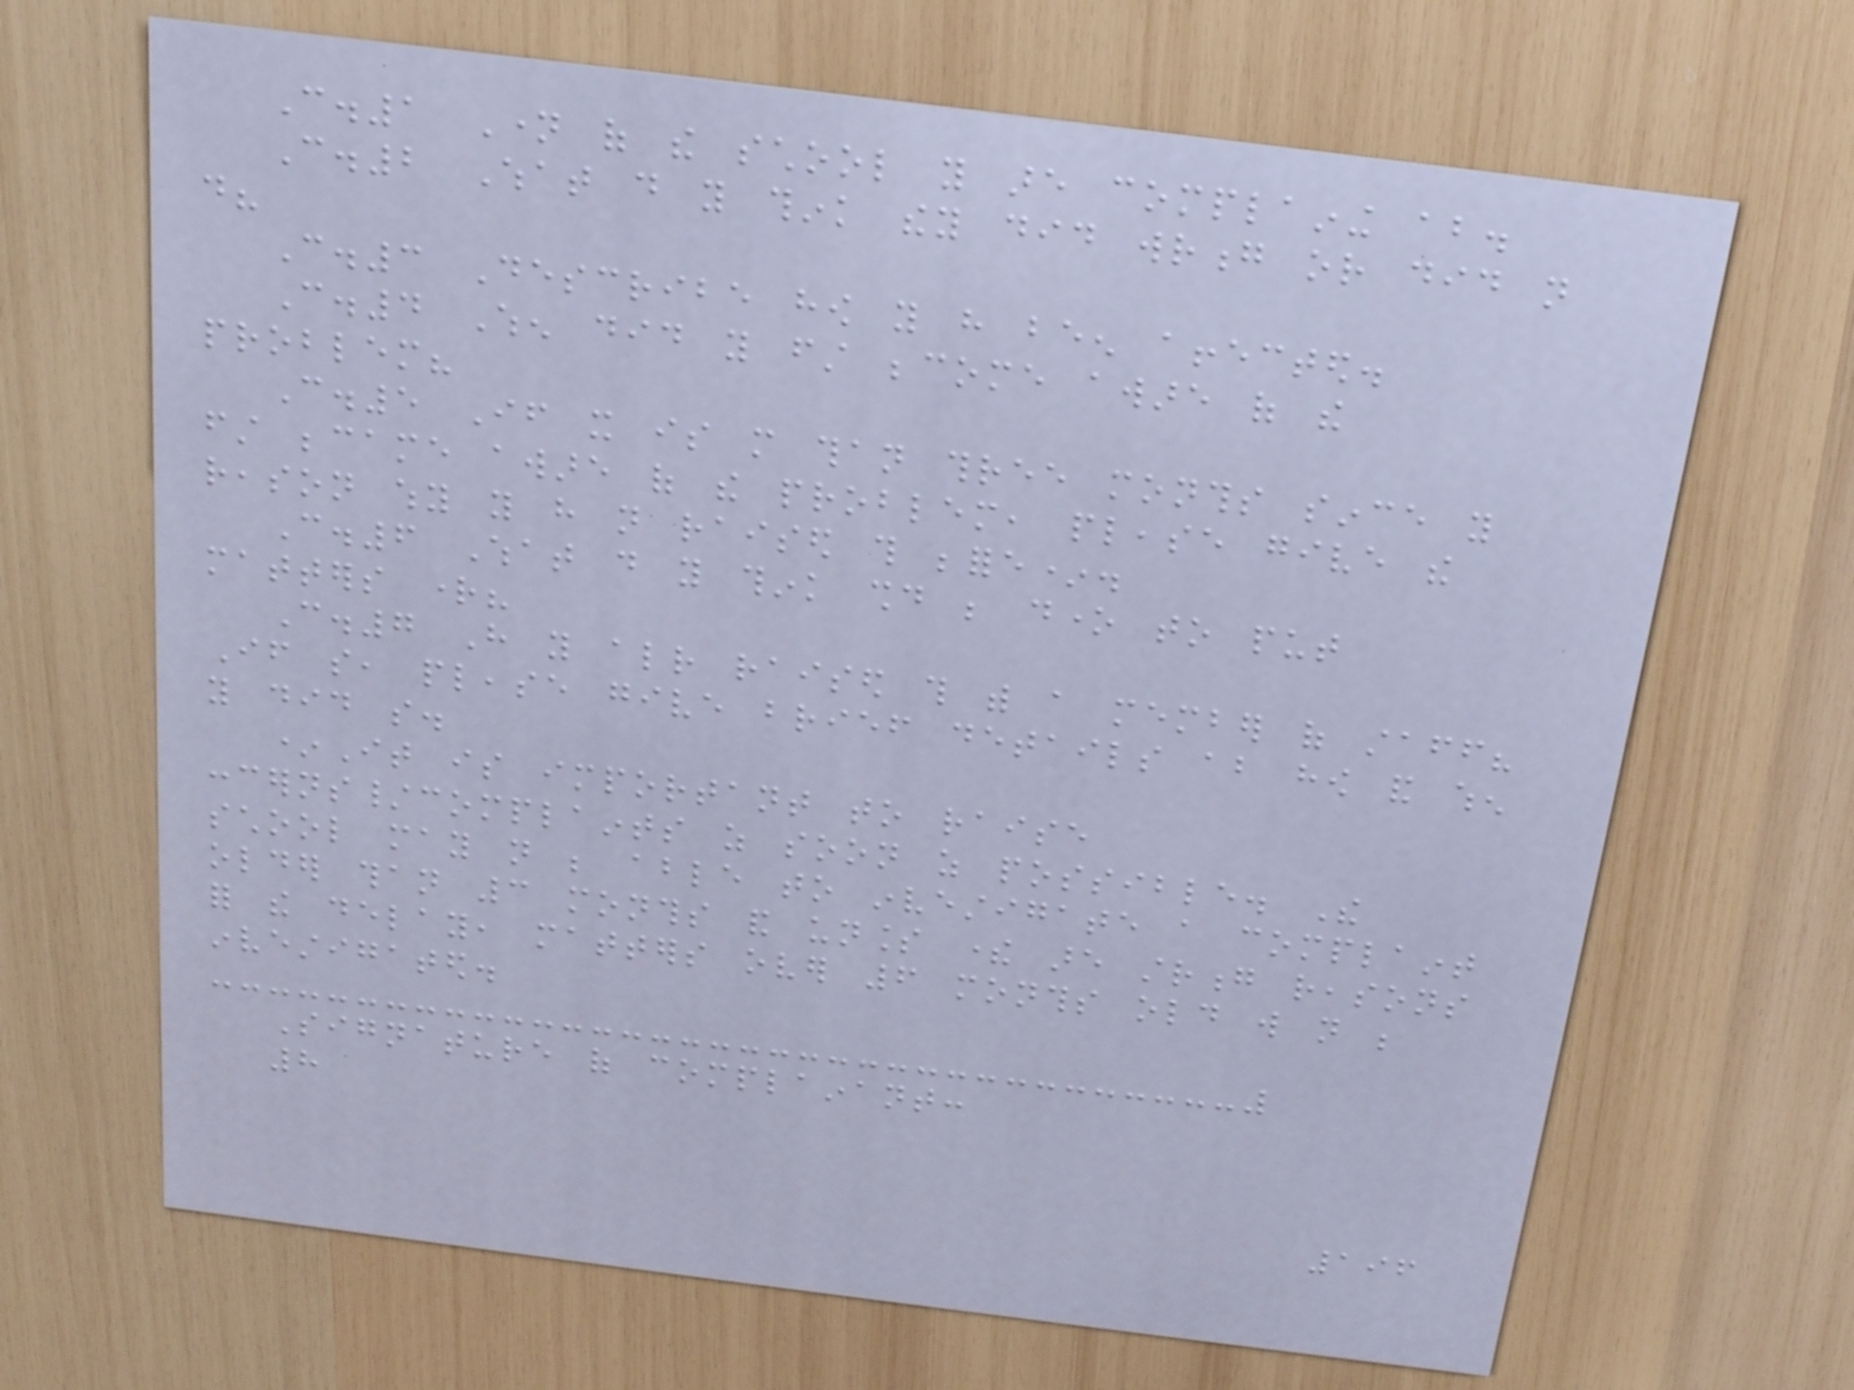C.1 Name of the school you are complaining about.
C.2 What do you think they did wrong or did not
do?
C.3 Describe how you have been affected.
C.4 When did you first become aware of the
problem?
C.5 If it is more than three months since you
first became aware of the problem, please give the
reason why you have not raised this before*.
C.6 What do you think should be done to put
matters right?
C.7 Have you already raised this with a member of staff?
If so, please give brief details about how and when
you did so.
*It is important to raise
concerns/complaints as soon as possible. The
school may not be able to investigate a complaint
older than 3 months and unless there are strong reasons
for the delay, matters over 6 months old will not be
investigated.
Signature of complainant:
8
196
